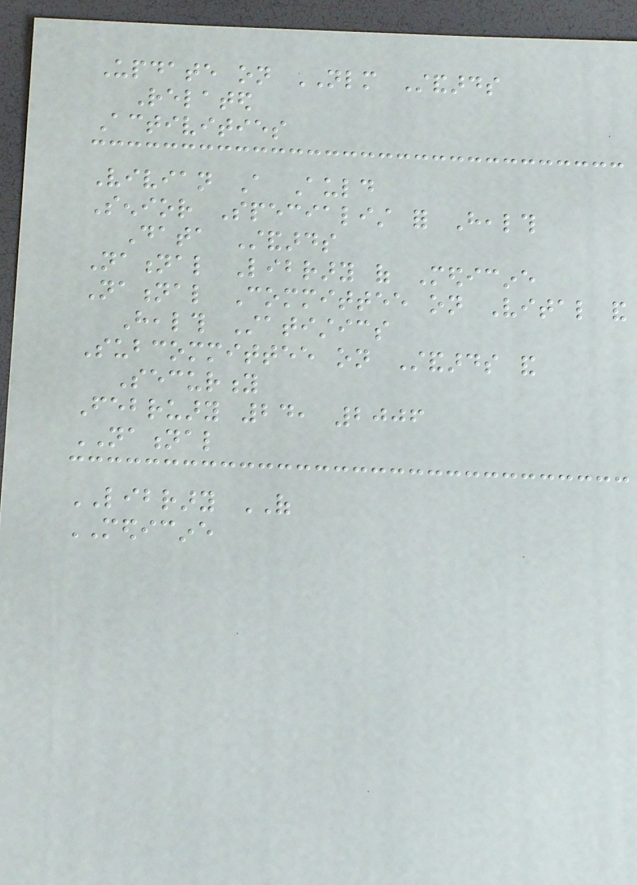Update on NLM Standards
Related
Activities
Vivian A Auld
Senior Specialist for Health
Data Standards
National Library of Medicine
National Committee on Vital and
Health Statistics
Subcommittee on Standards and
Security
February 24, 2006
NATIONAL
LIBRARY OF
MEDICINE
